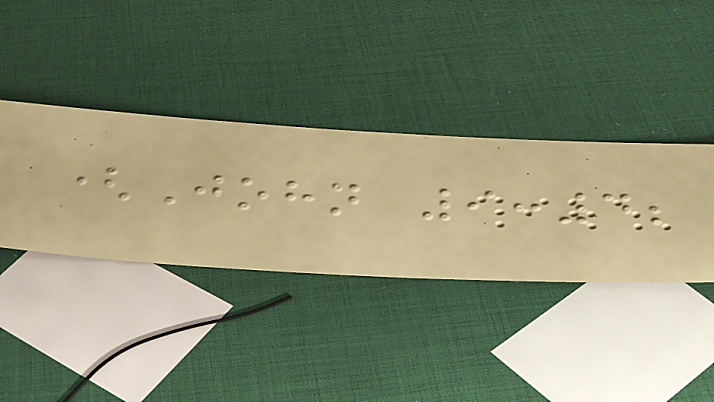(John 9:4;
